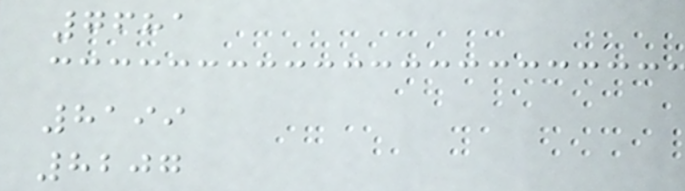7681
8199
8207
